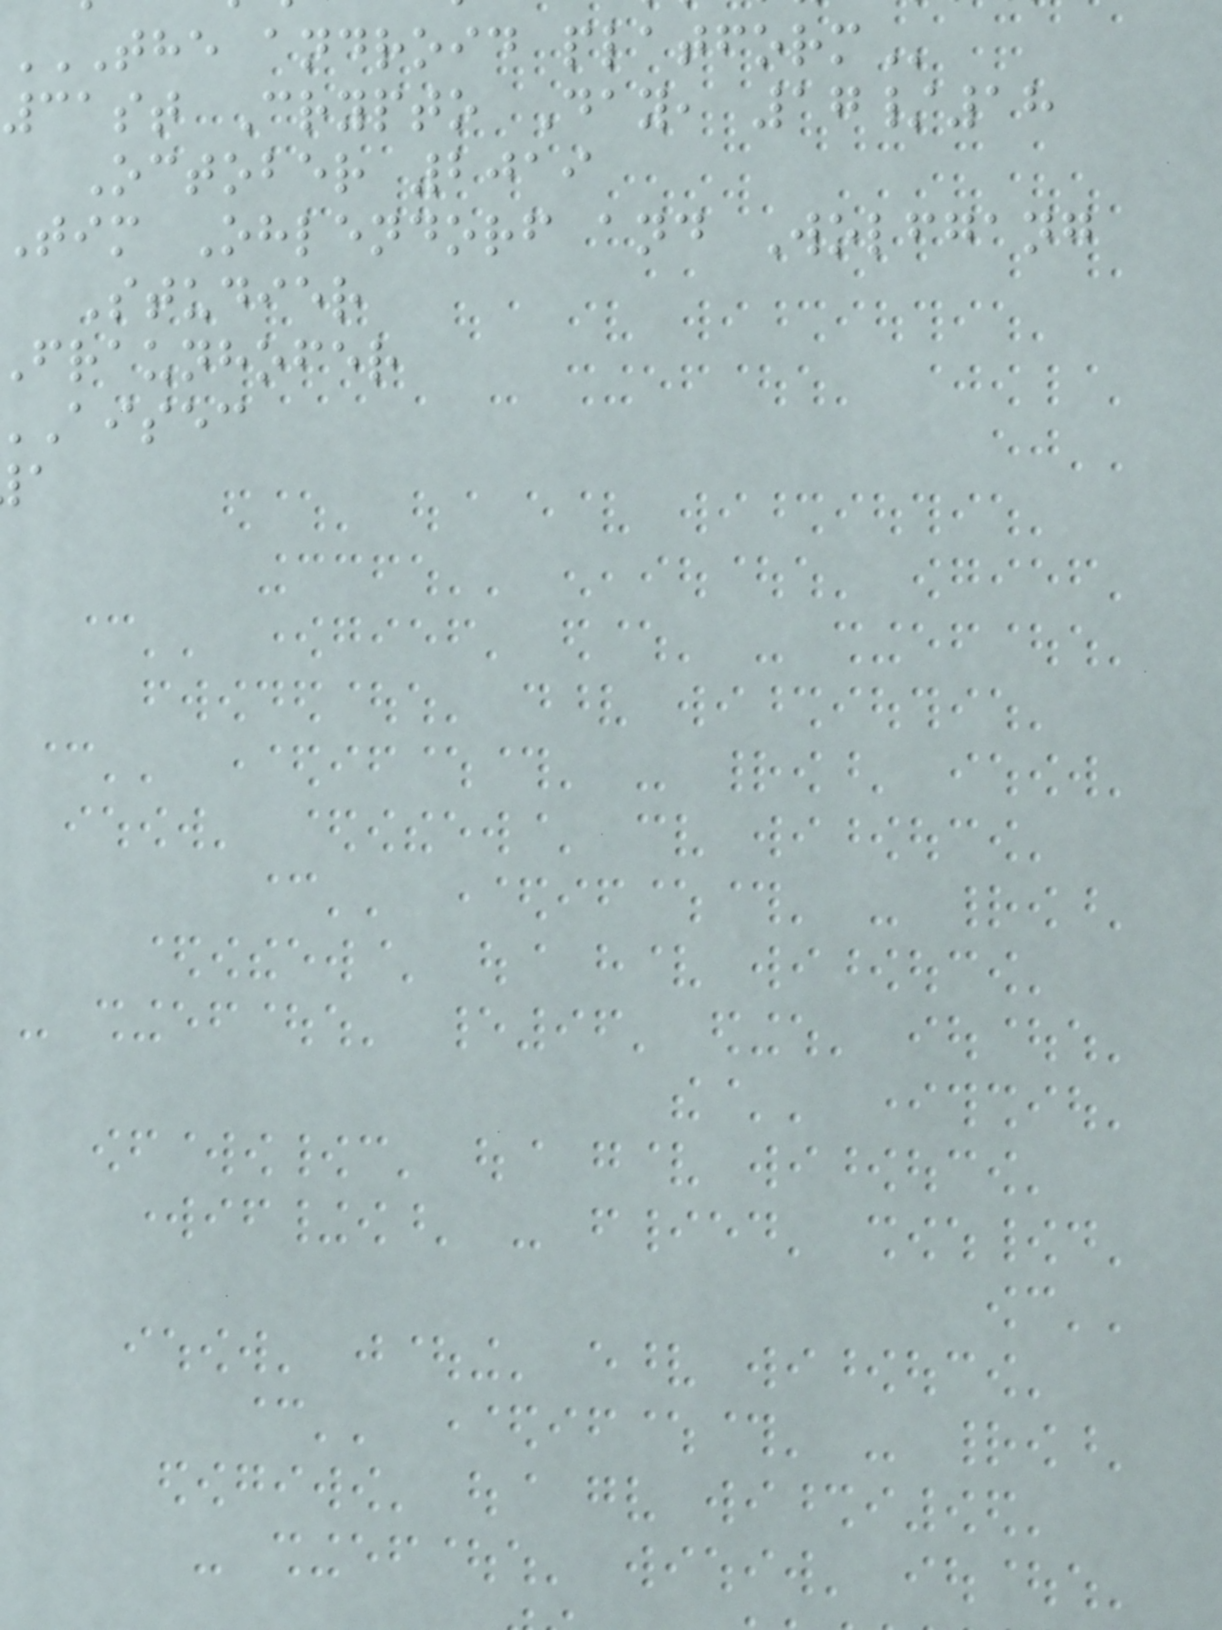THE ANDROID PLATFORM
31st Crypto Day, 17/18
October 2019
tim Ohlendorf and Wolfgang
Studier
fraunhofer
aisec
